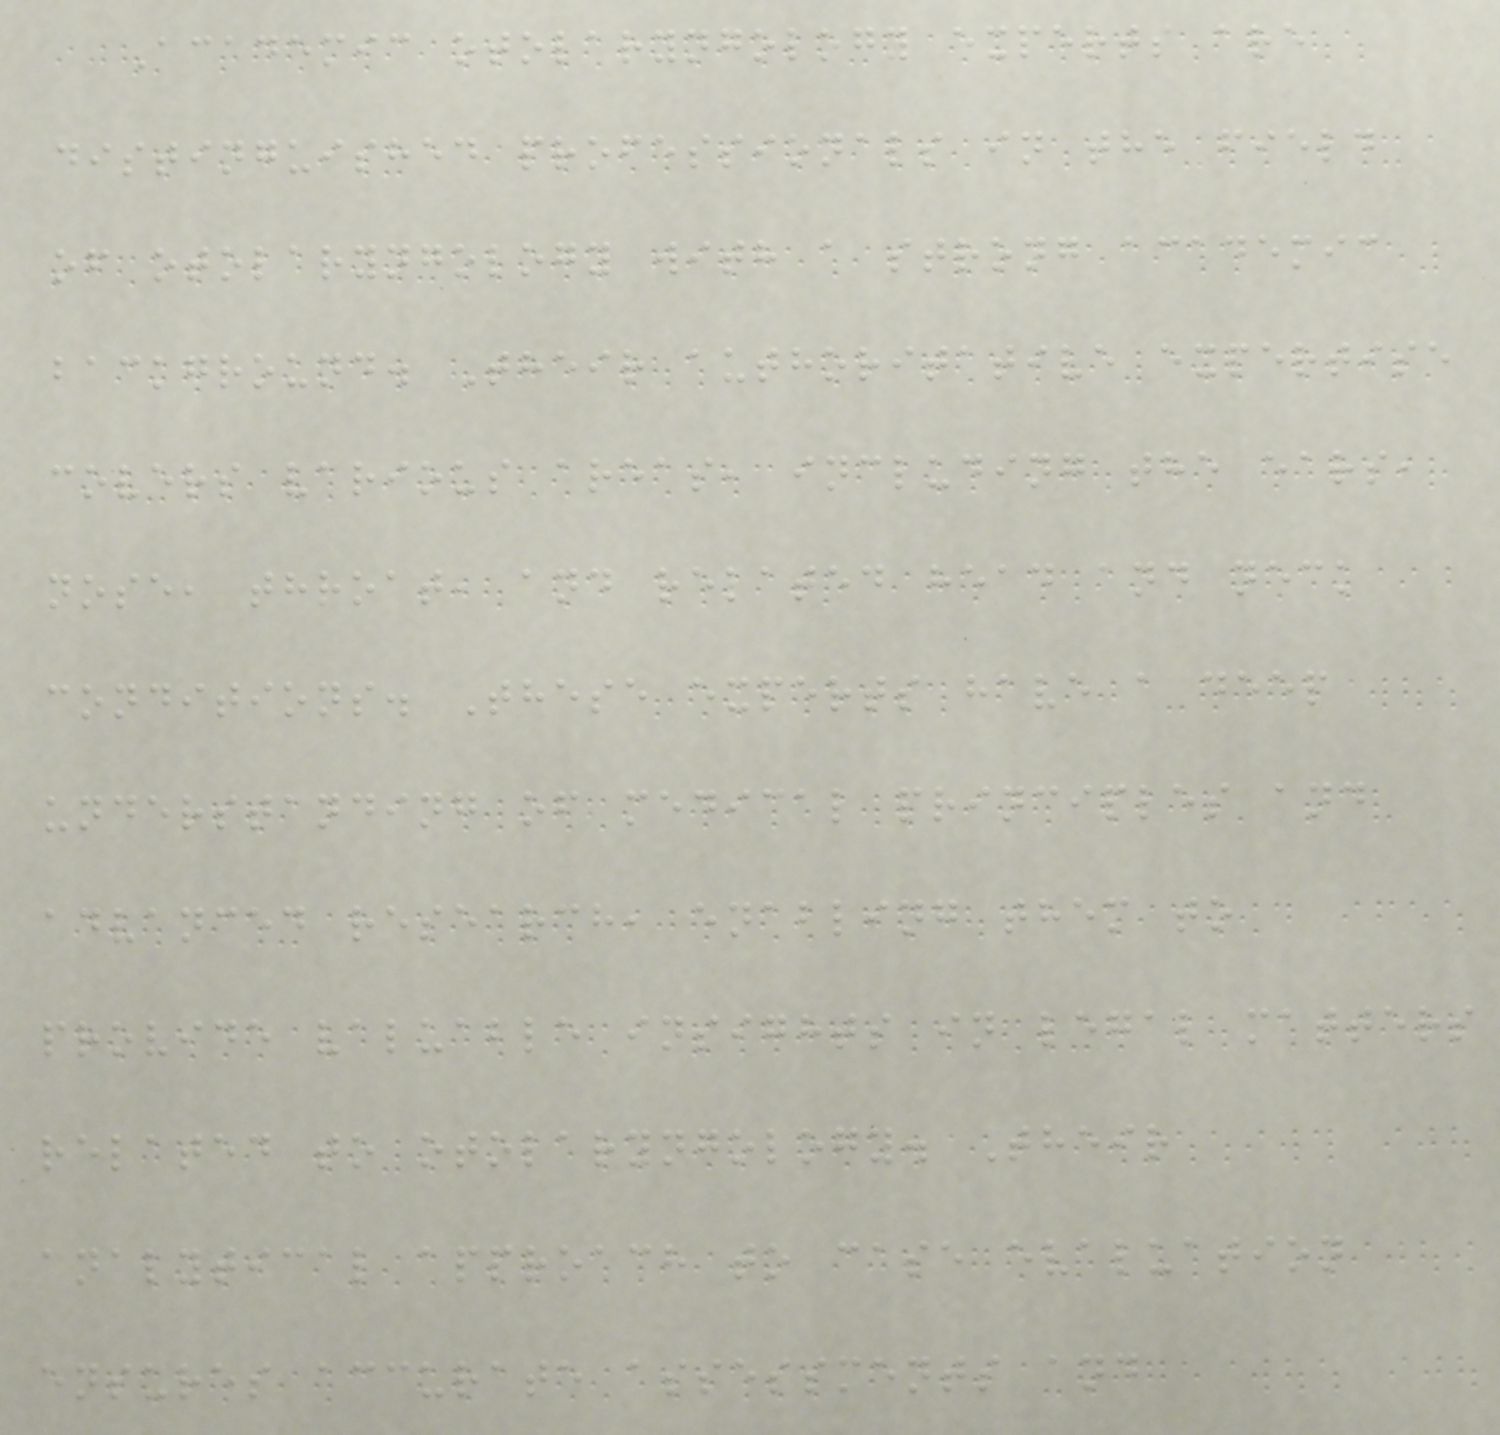Academic otolaryngology experts are
distinguished professionals in the field
of otolaryngology with a strong academic
background. Their authoritative expertise
covers various areas, including the ears,
nose, throat, and related head and neck
conditions. These experts have a deep
understanding of medical principles and
advanced research, enabling them to
provide valuable insights in legal matters
related to otolaryngology. Their
analytical approach to case evaluation
ensures accurate assessments and
